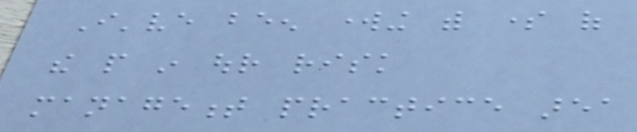I've been working with some of
the people in our risk
management practice area
